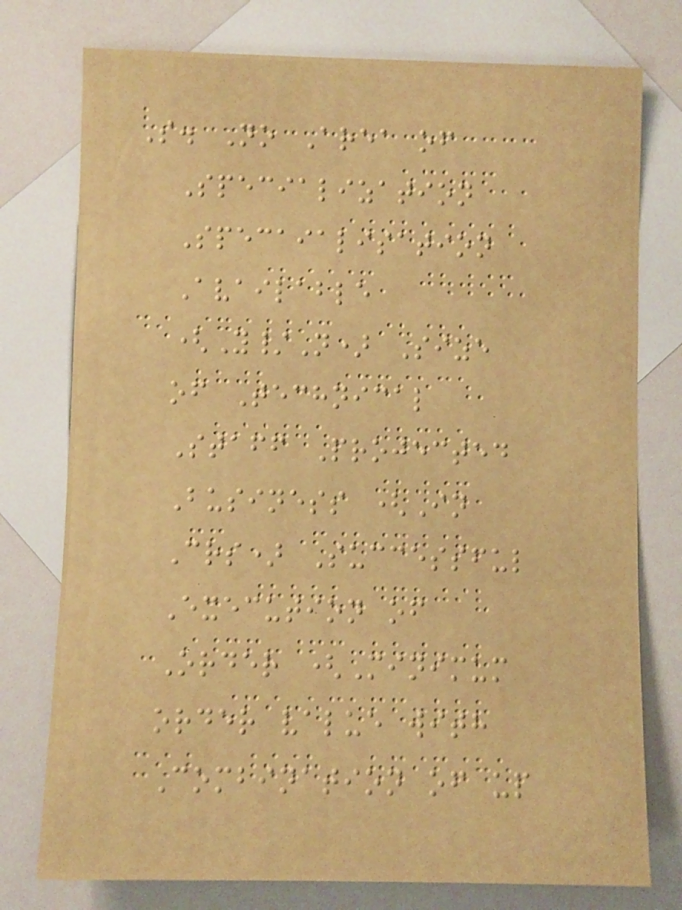S. No Area of
Specialization
Specaialisation
Available
(Y/N) Size
of Technical
Staff Projected
Business (In
Crs) Successful
Execution of
Order (Minimum
order value with
Combination of up
